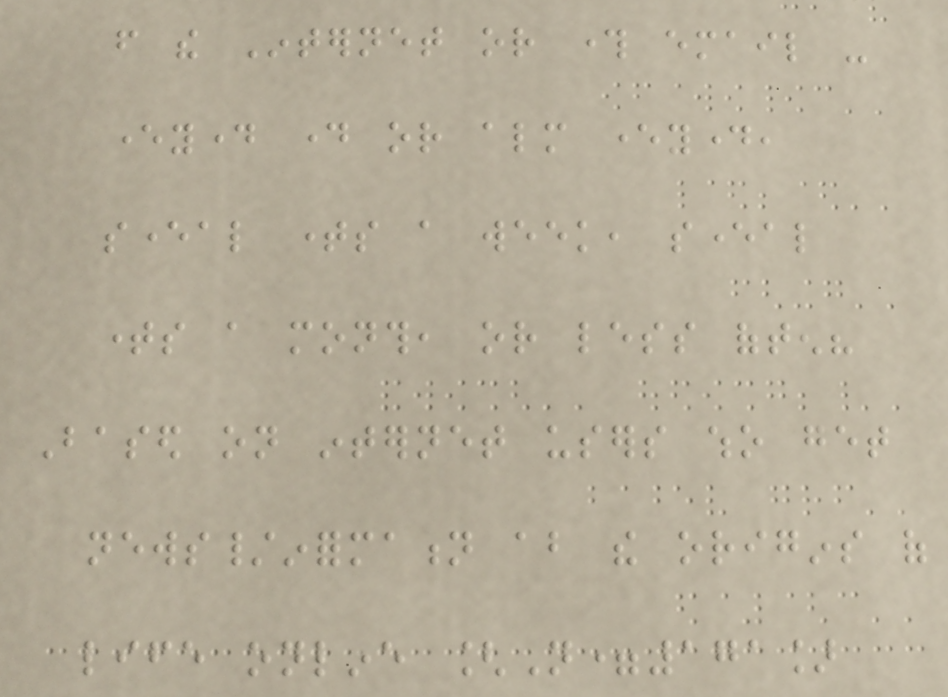from the Internet or through email -
everyday day or almost everyday,
several times a week, several
times a month, or less often?
Based on internet users who get
news/information about the origins of
life online [N=171]
